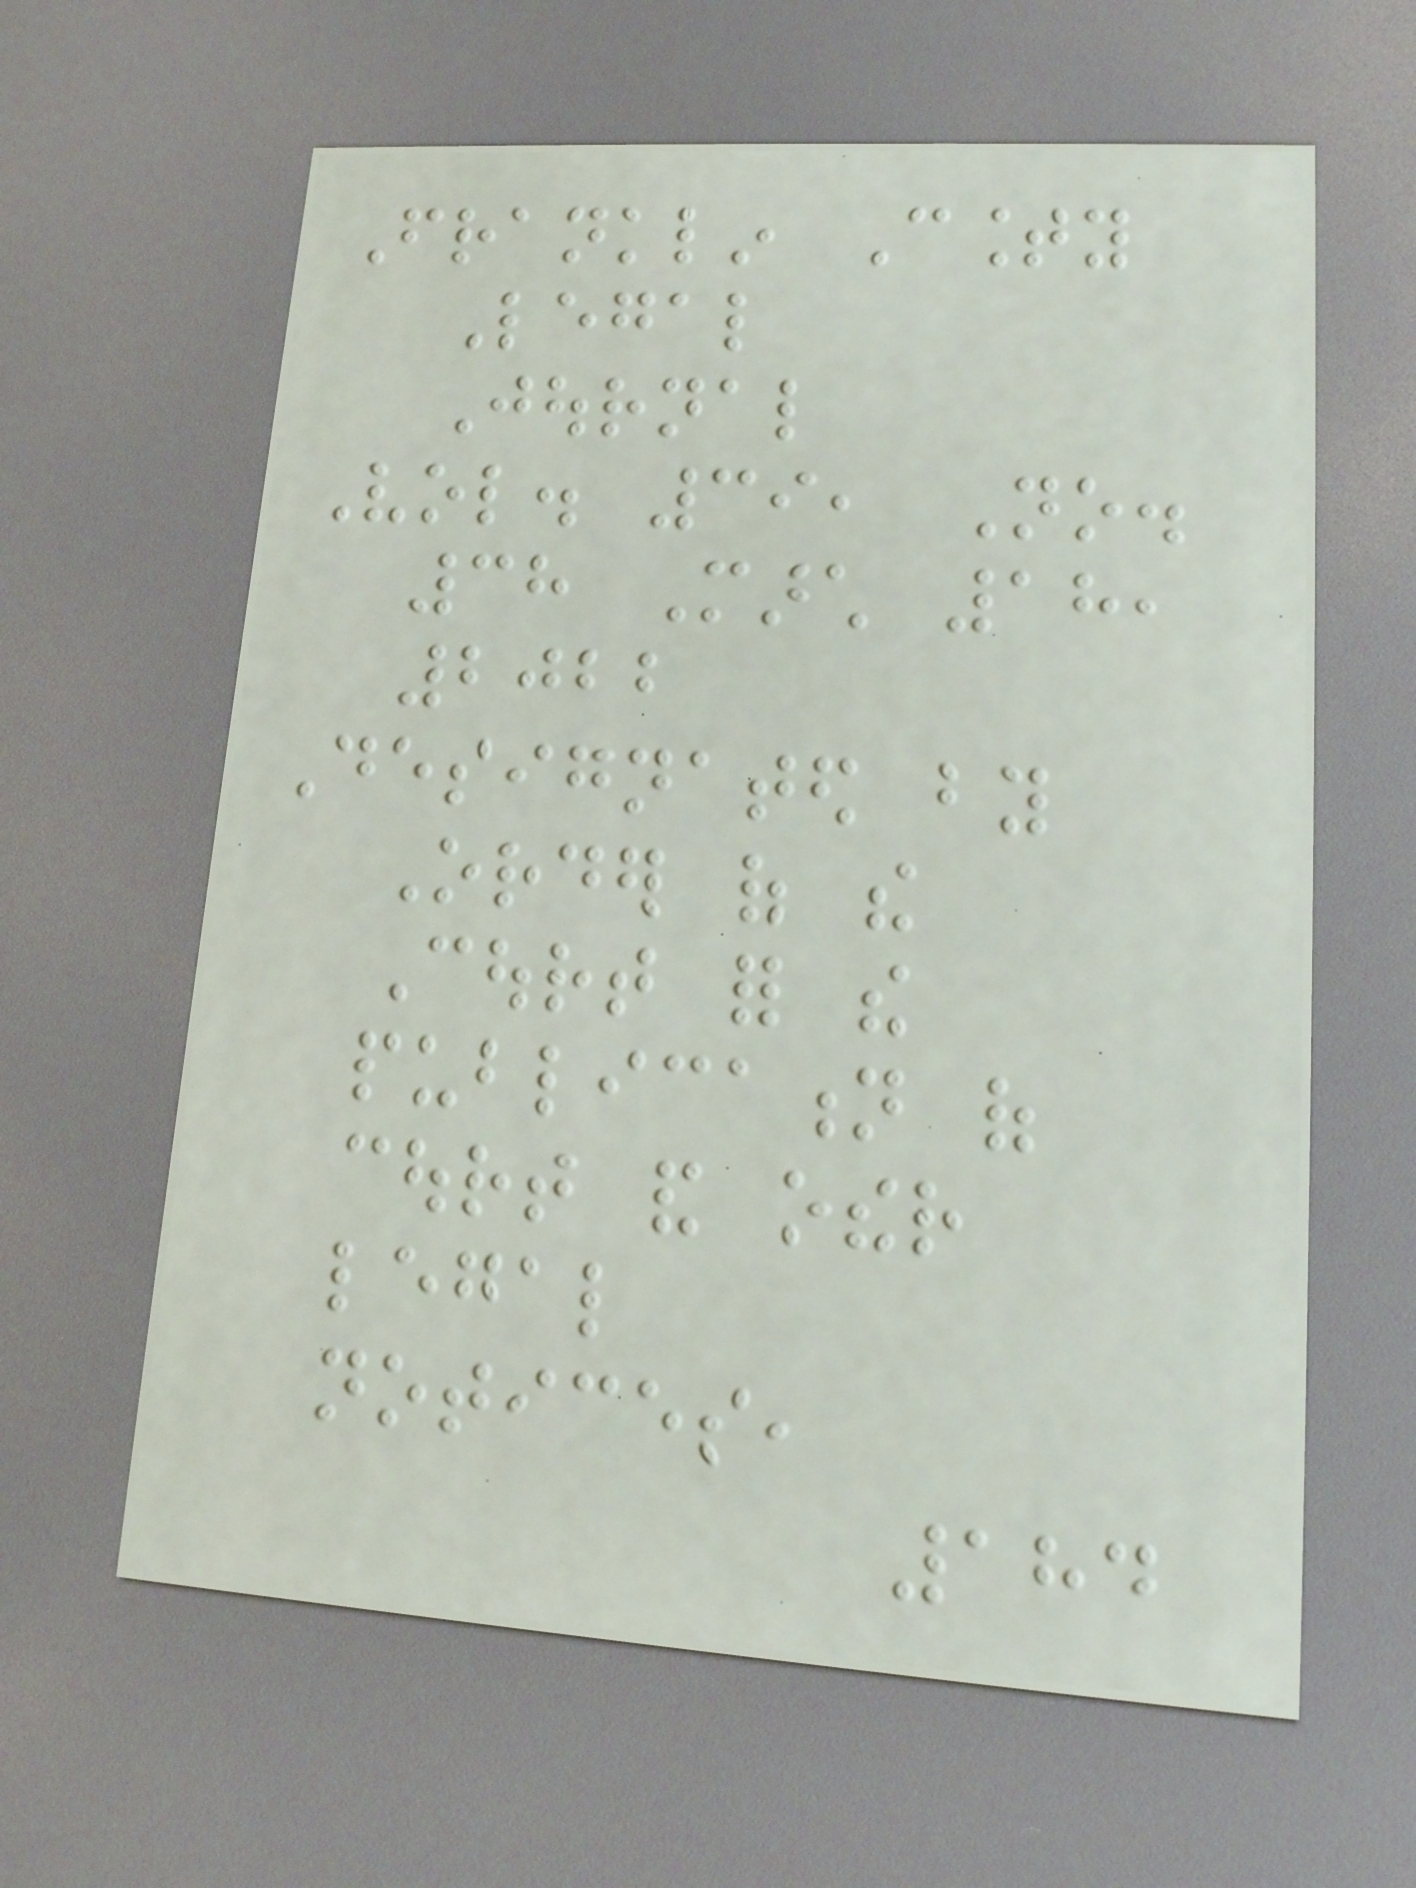Franklin County
Legal
Journal
Vol. 39, No.
38 March 18,
2022
Designated by
Order of the
Court for the
publication of
court and other
legal
notices,
184
